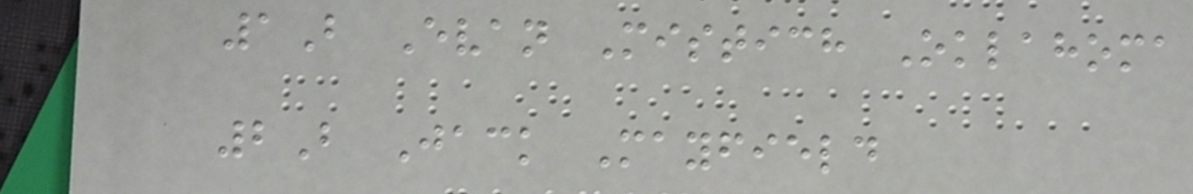1B Evan Mistich Oklahoma
2B Jack Mayfield
